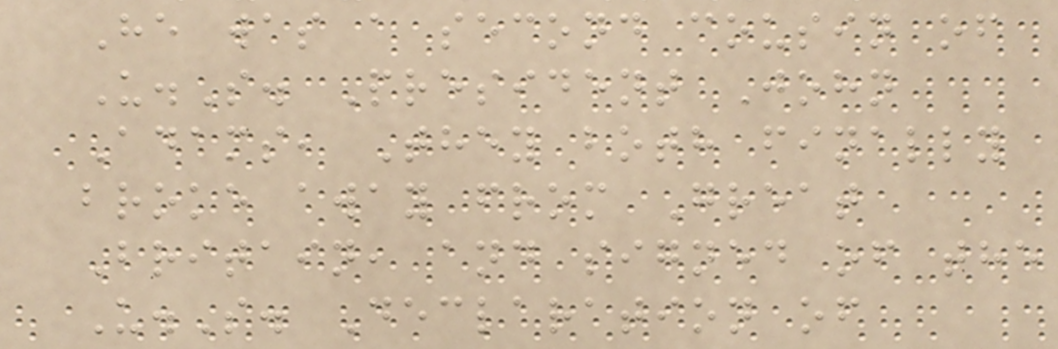He was a second cousin of
U.S. President John
Adams, They both finally
broke away from Great
Britain, and signed of the
U.S. Declaration of
